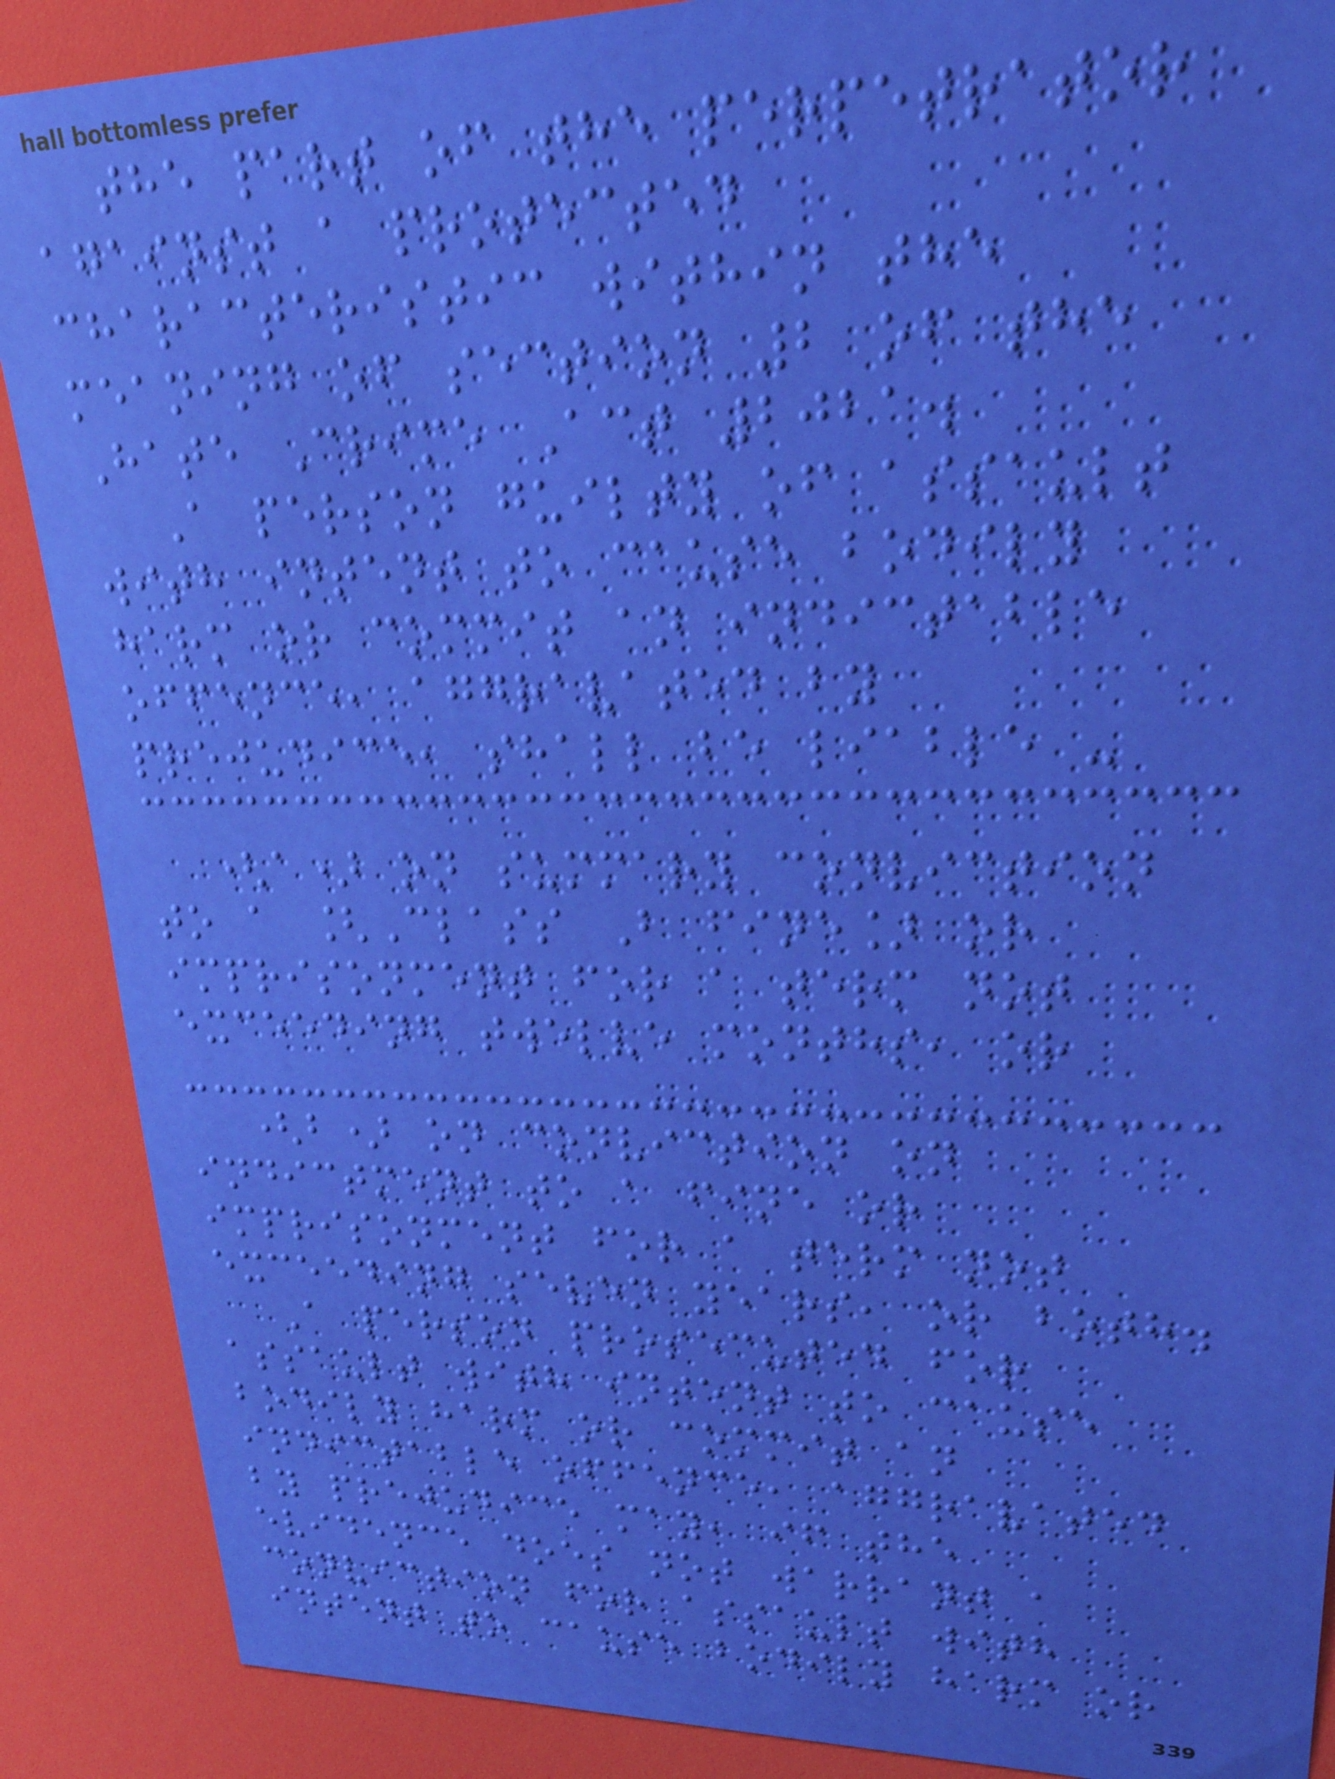the part of the perpetrator
against a protected
characteristic within the
meaning of section 2 of the
Hate Crime Act 2021.
A person guilty of assault
with intent to cause bodily
harm or commit an indictable
offence, aggravated by
prejudice, shall be liable -
(a) on summary conviction
to a [Class B fine] or
imprisonment for a term not
exceeding twelve months, or
(b) on conviction on
indictment to a fine or
imprisonment for a term not
exceeding seven years, or both.
A person prosecuted for
assault with intent to cause
bodily harm or commit an
indictable offence, aggravated
by prejudice may, if the
evidence does not warrant a
conviction for assault with
intent to cause bodily harm or
